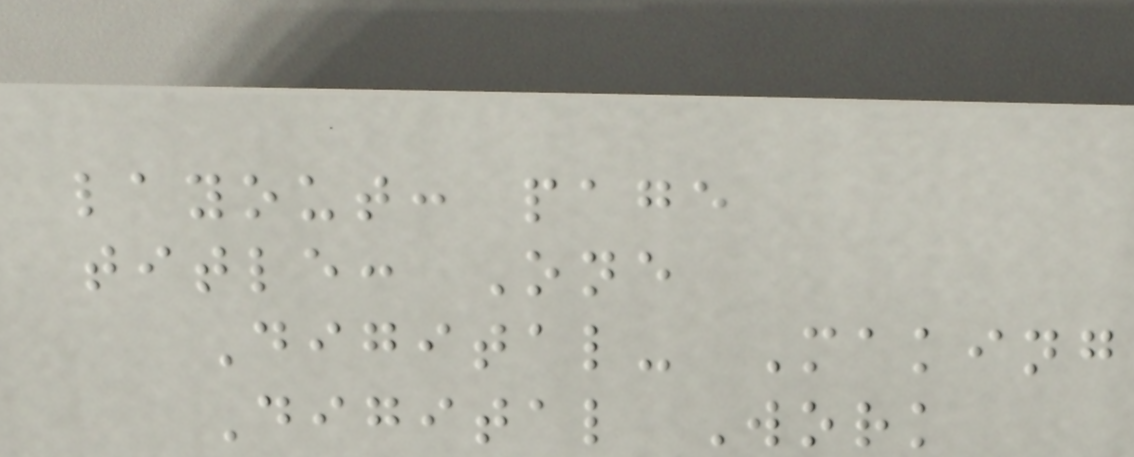layout: page
title: One
Digital- Making
Digital Work
